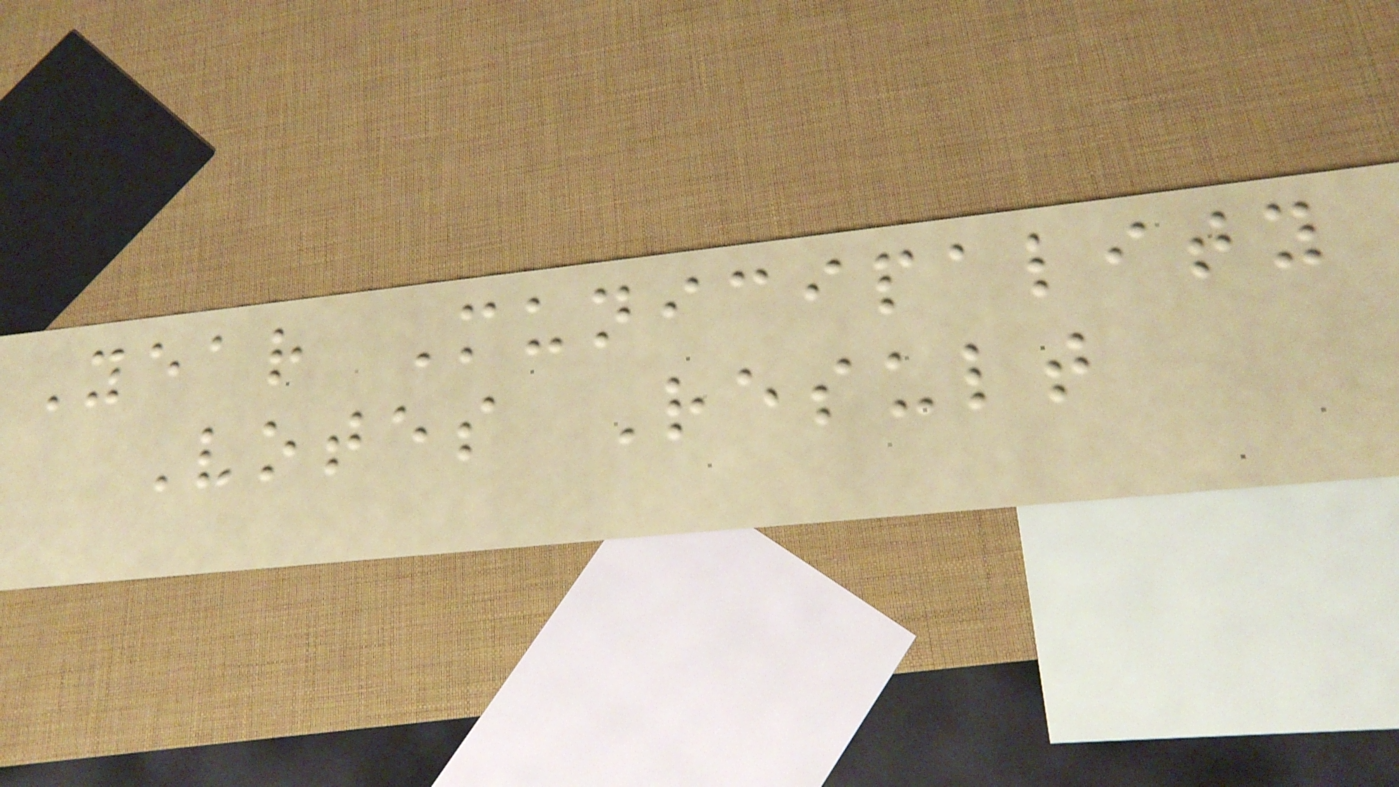Year Municipality
Votes Result
